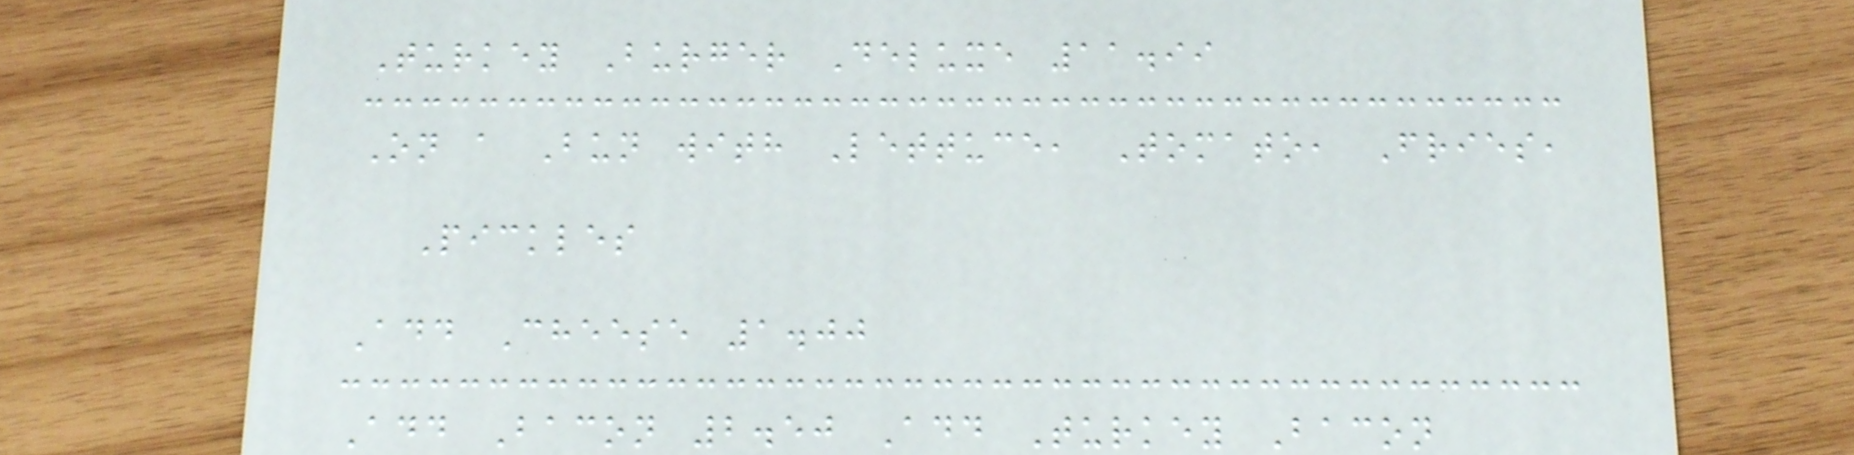Turkey Burger Deluxe 11.99
On a Bun with Lettuce, Tomato, Fries,
Pickles
Add Cheese 1.00
Add Bacon 2.50 Add Turkey Bacon
